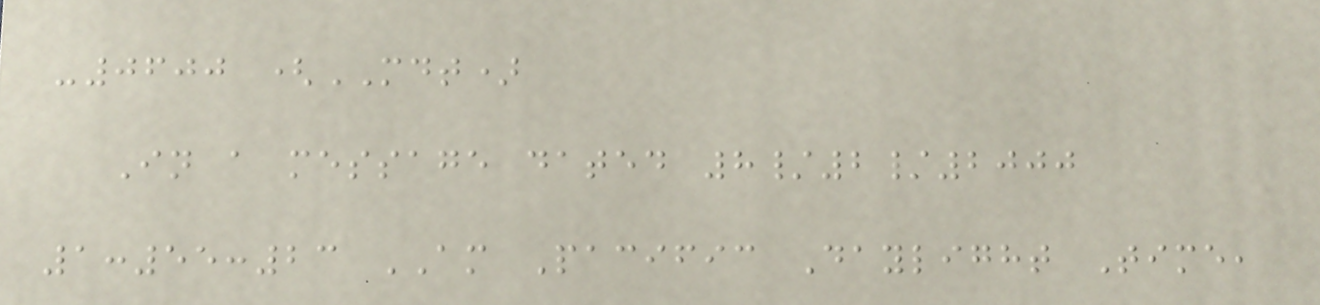-0600 (MDT)
In a message dated 8/2/2000
1:55:23 AM Pacific Daylight Time,
